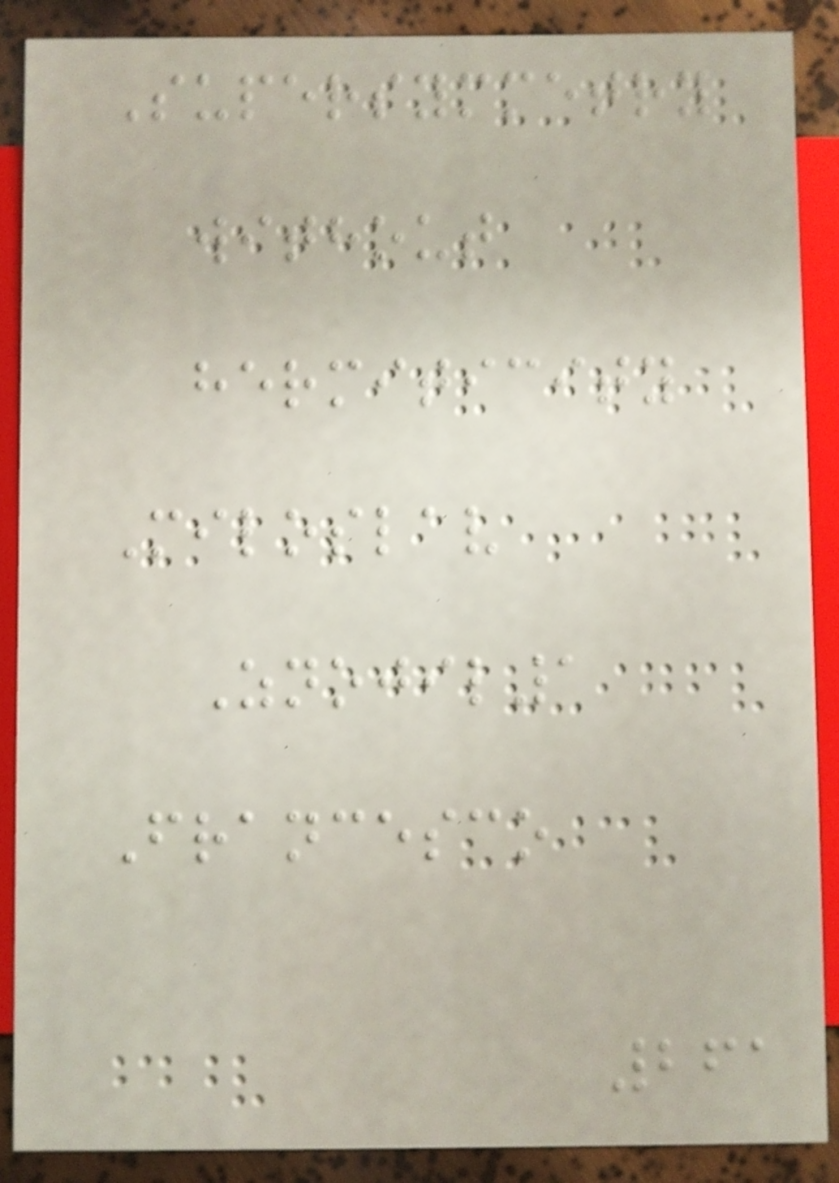Supersymmetry
without
hermiticity
Miloslav
Znojil1
Francesco
261
